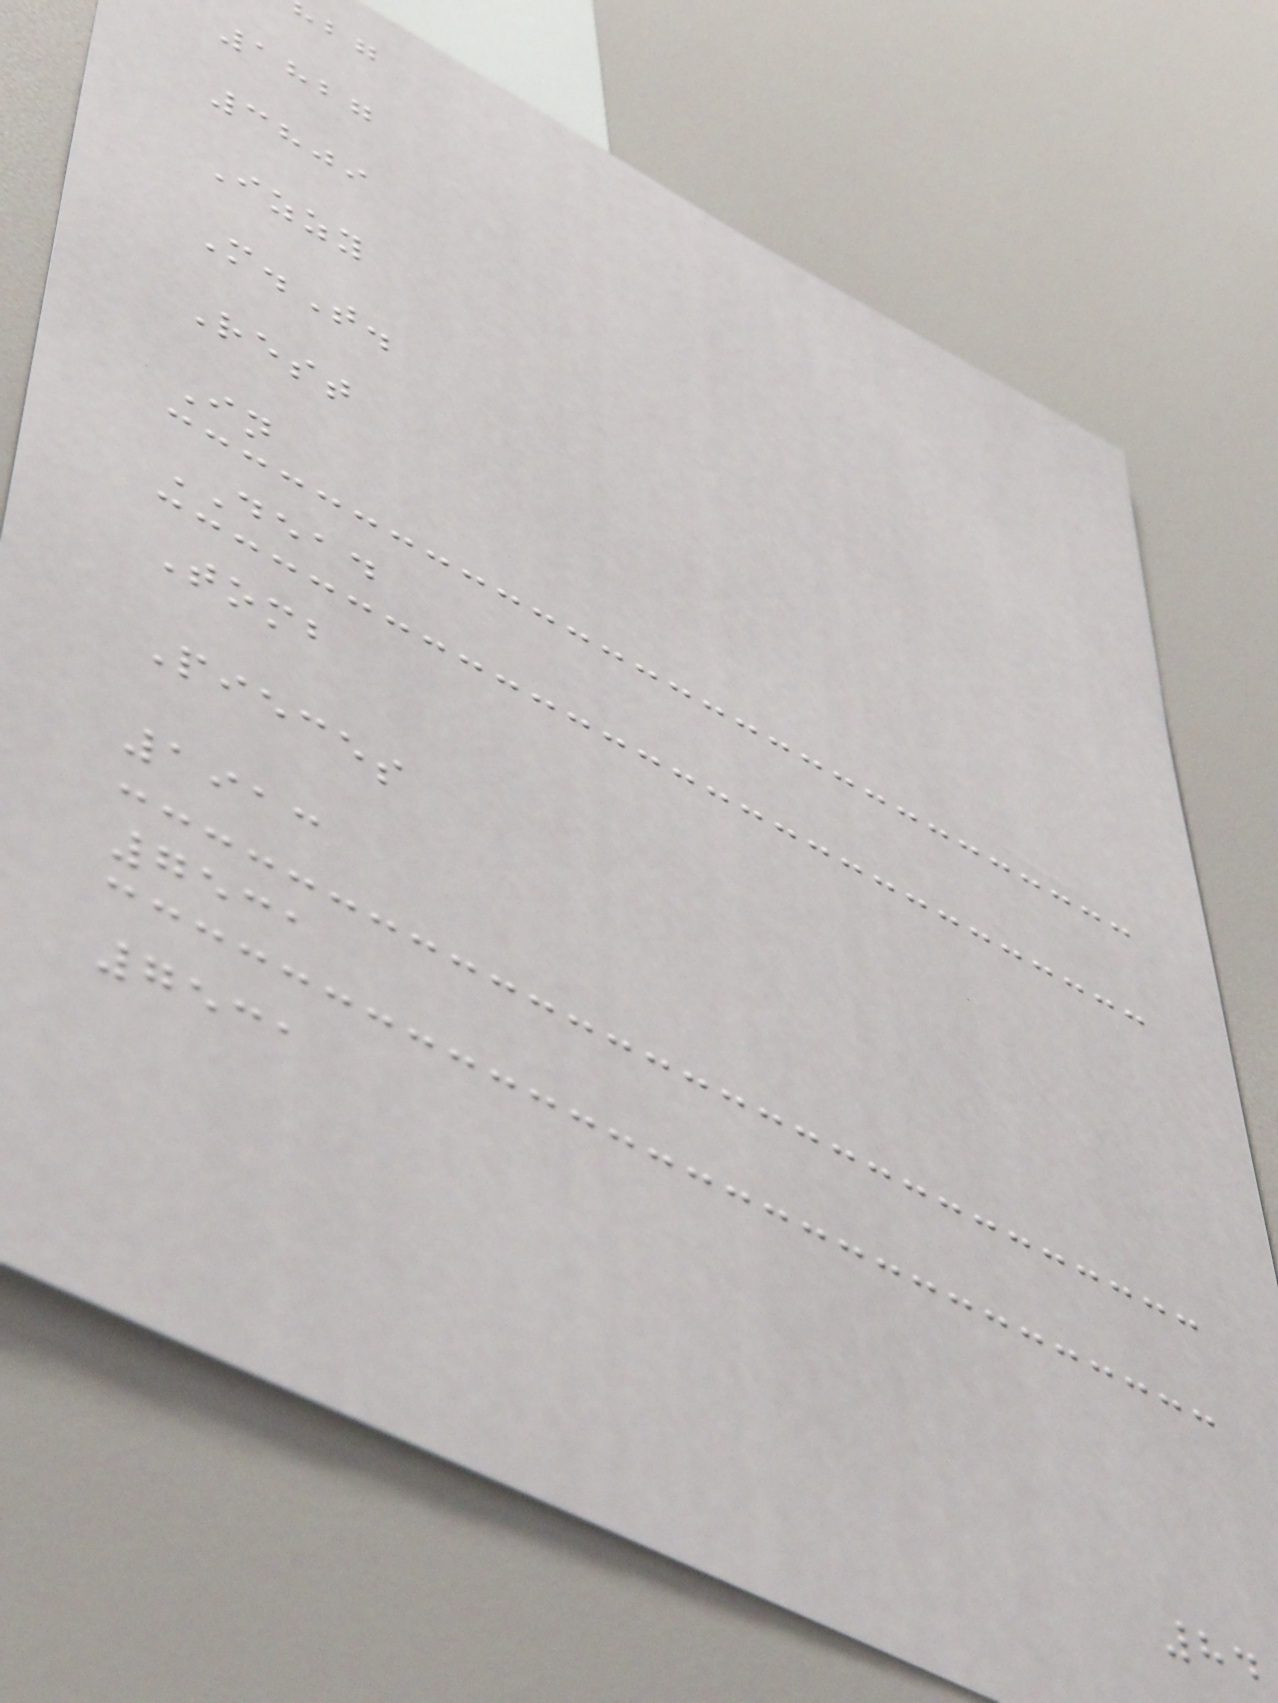1827
3809
Izzy
M.T.
Rest
In
DEAD
Tomb
Pieces
1913
7531
7531
84
